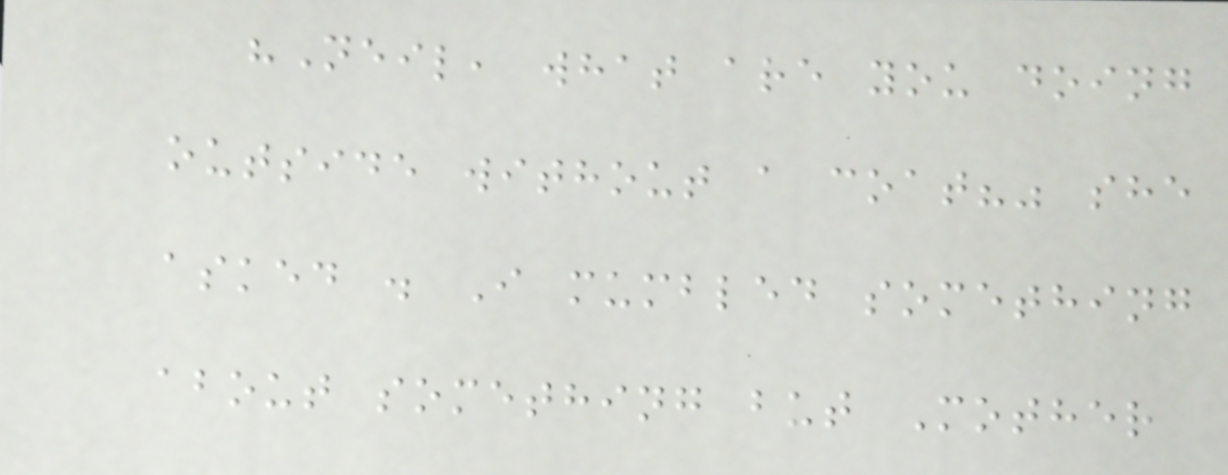"Neil, what are you doing
outside without a coat?" she
asked . I mumbled something
about something but Mother
